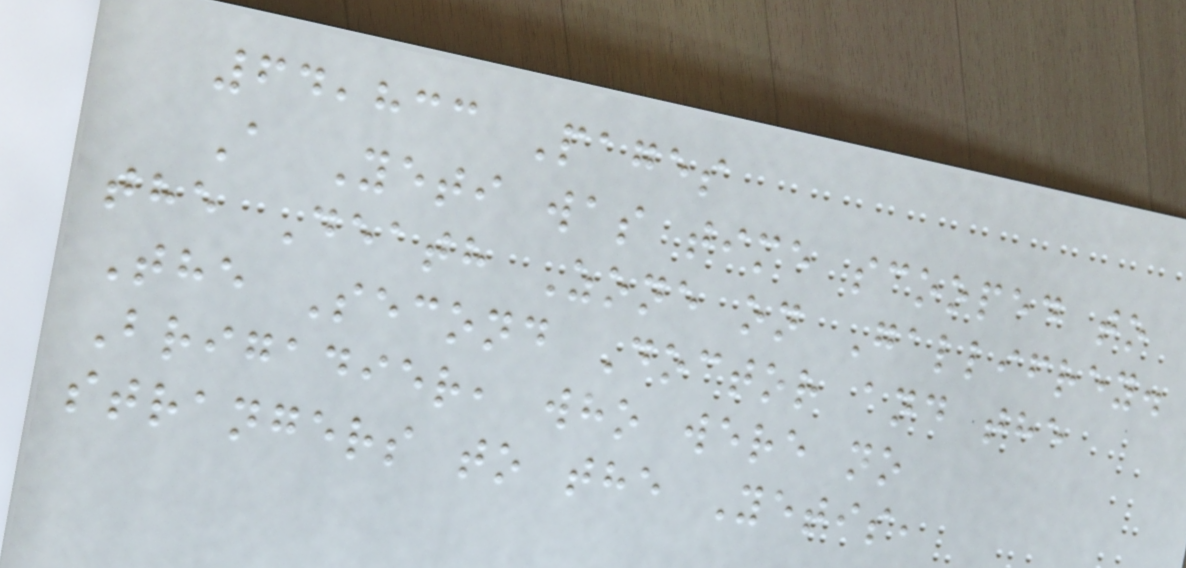64,833 Pages
A Yeti was time scooped to
the Death Zone on Gallifrey.
The Second Doctor and the
Brigadier, who were no
strangers to the Yetis,
